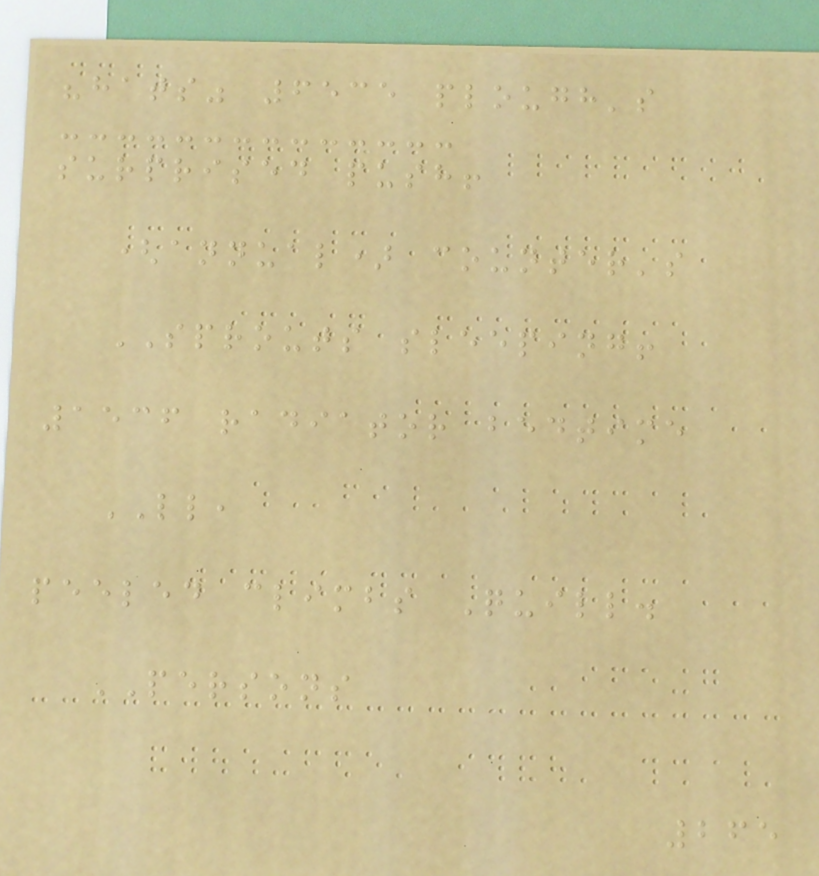"hats" 6535 plough's
surprised push!
(annual) counter's
SPROUTS sleeping!
1536 radiator bedtime
LL,
peeled climbs Quill.
PERSONS
265
